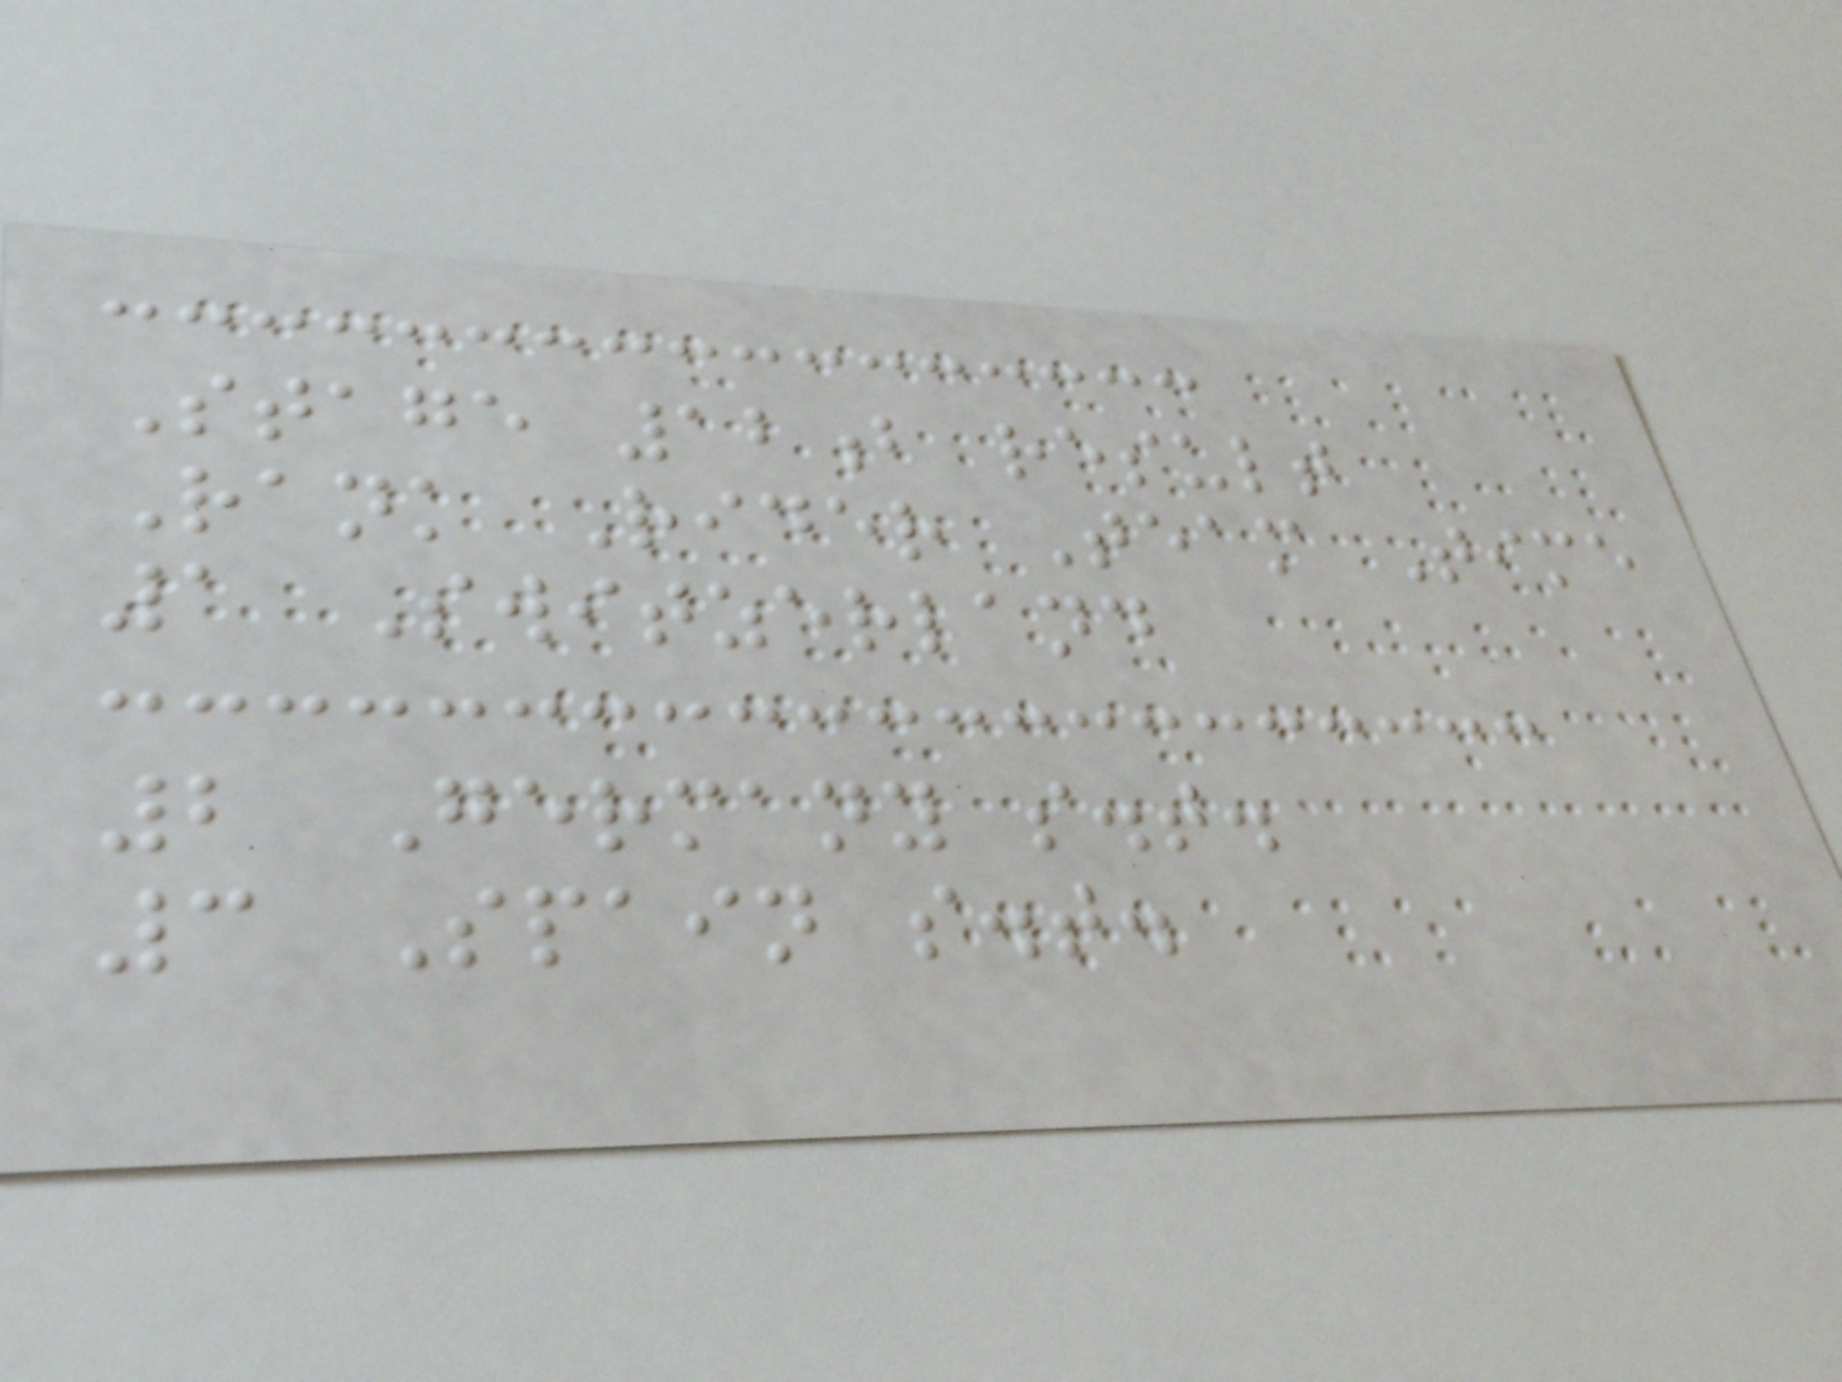Stage 12b result
Rank Rider Team Time
1 Switzerland
2 Germany s.t.
3 Spain s.t.
